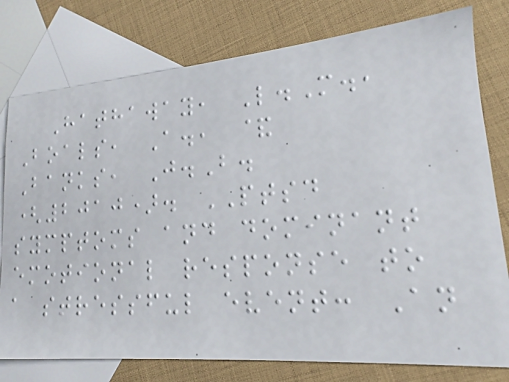Hathaway, L.M.,
Boals, A., &
Banks, J.B.
(2010). PTSD
symptoms and dominant
emotional response to
a stressful event: An
